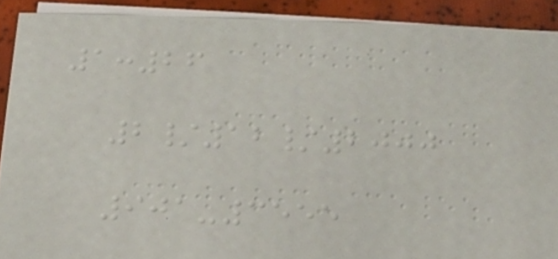1:26
2/12/2000
901-3555
